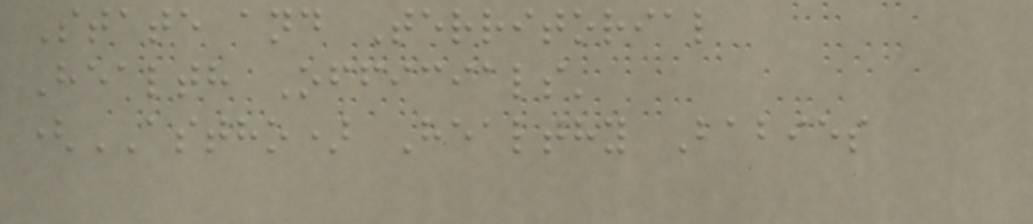State and Territorial
Health Officials'
(ASTHO) Healthy Babies
